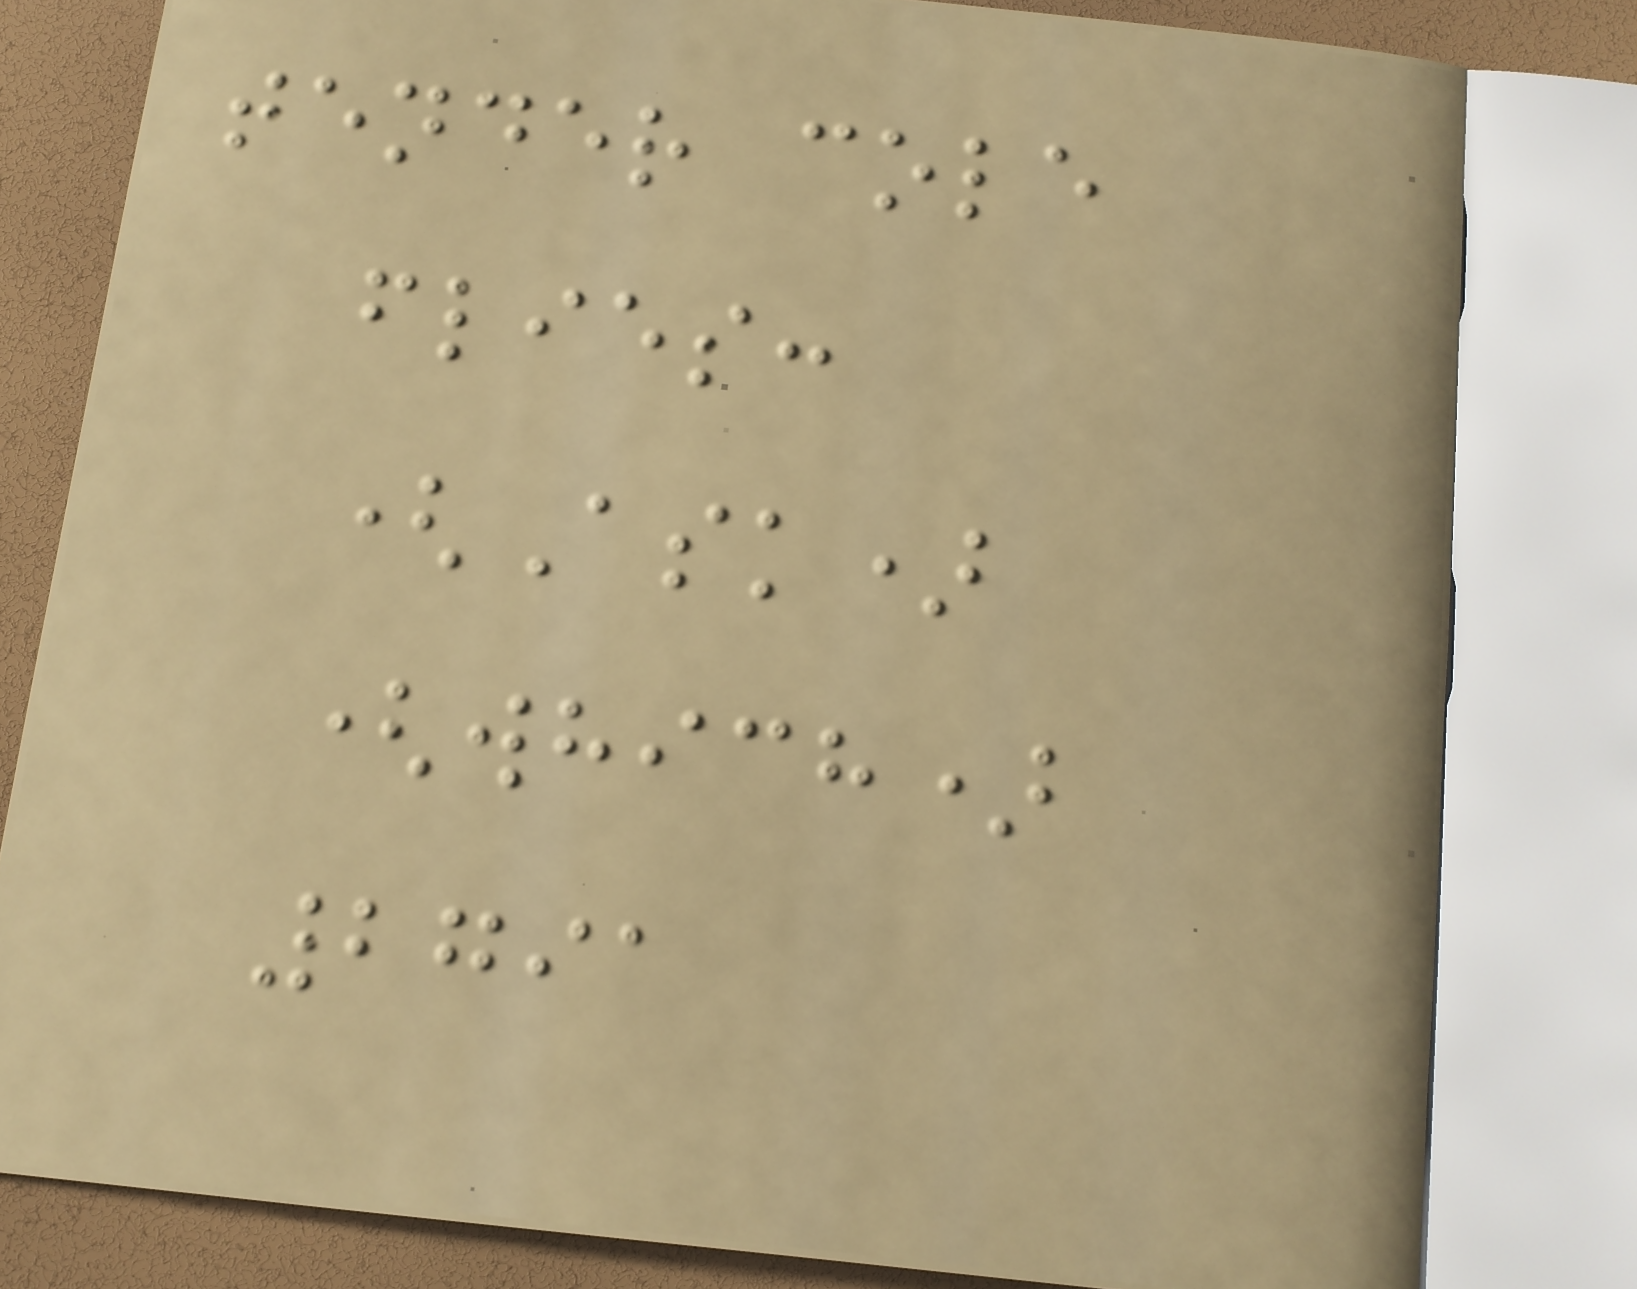tender cole
flies:
(Ask)
(which)
2791
